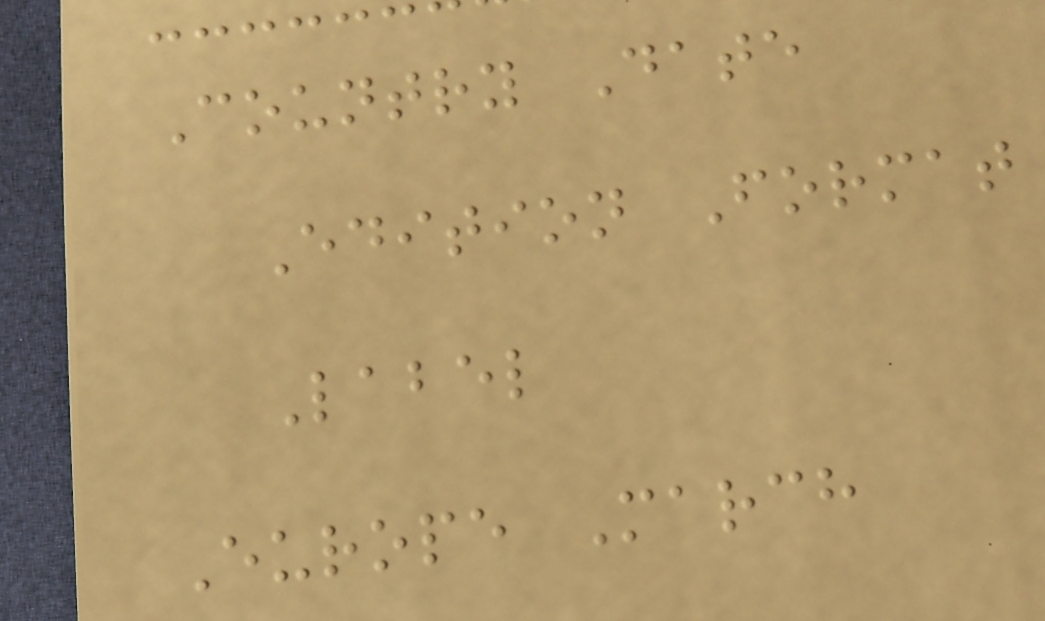Country Date
Edition Format
Label
Europe March
